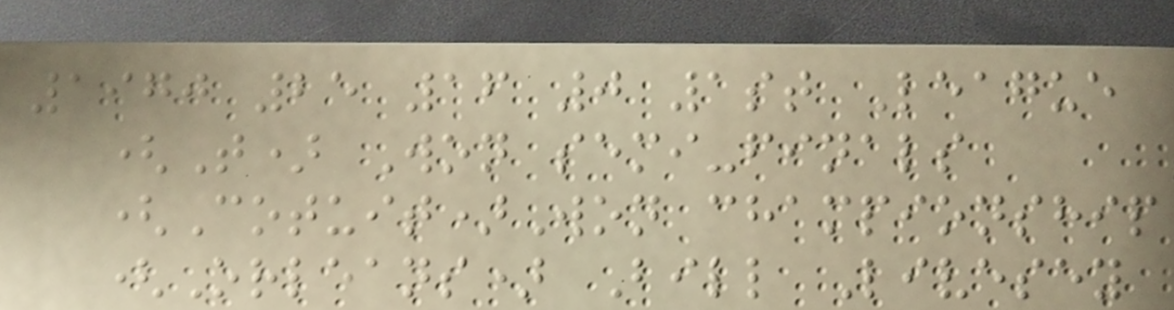1970 25 16 0 1st League
(T) Won semi-finals
(Cotuit)Won championship
(Orleans) Bill Livesey
